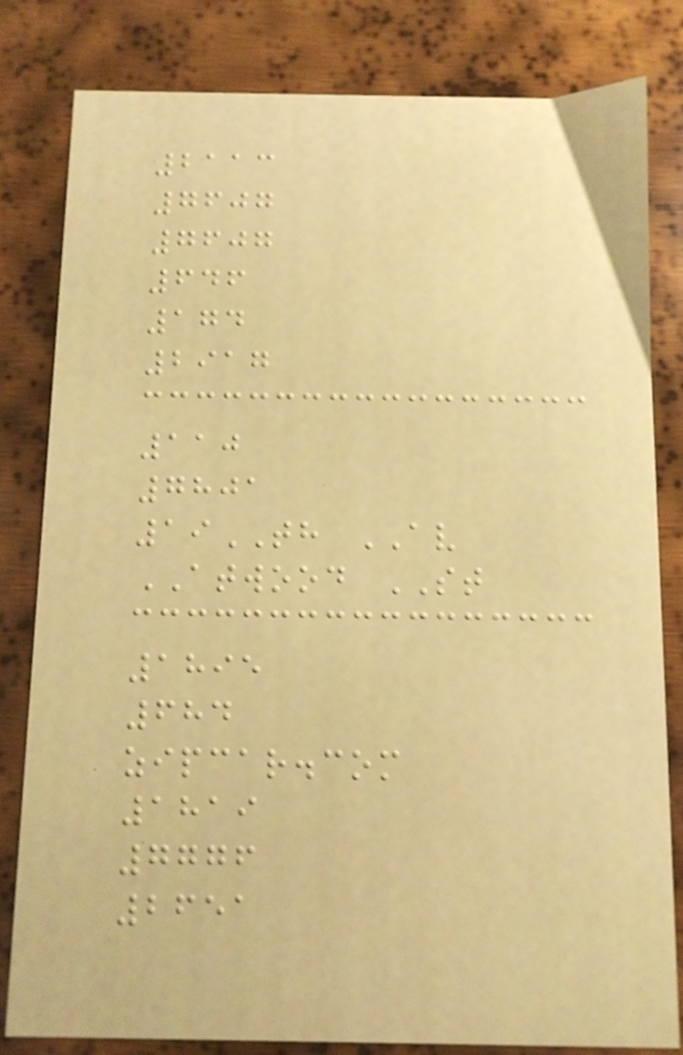2113
7607
7607
646
174
2917
110
7801
19TH AV
ATWOOD ST
1895
684
zipcar.com
1819
7776
2651
